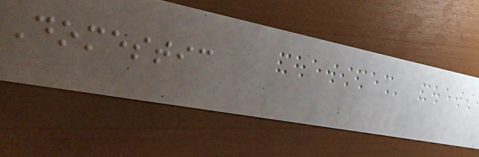Domestic
